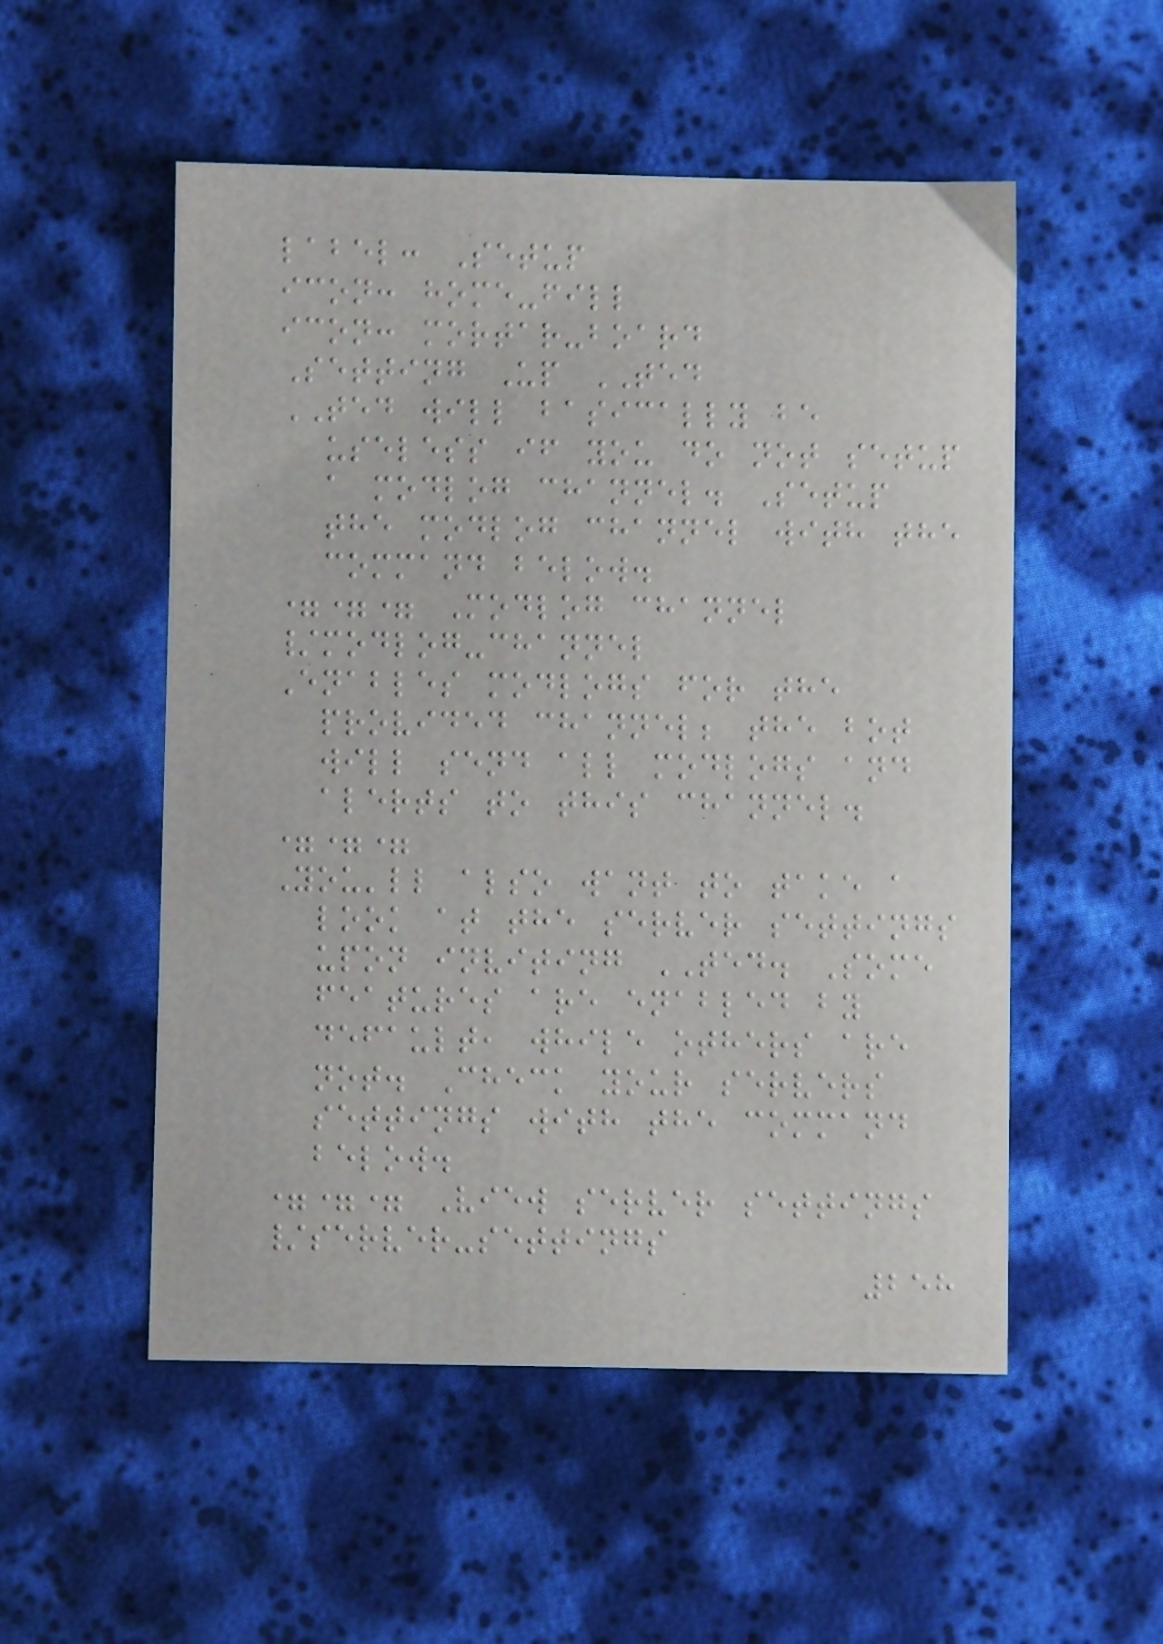label: Setup
icon: home-fill
icon: mortar-board
Setting Up TED
TED will basically be
useless if you do not setup
a modlog channel. Setup
the modlog channel with the
command below.
=== Modlog channel
/modlog-channel
Enables modlogs for the
provided channel; the bot
will send all modlogs and
alerts to this channel.
===
You'll also want to take a
look at the server settings
upon inviting TED. Some
features are enabled by
default, while others are
not. Check your servers
settings with the command
below.
=== View server settings
/server-settings
258
